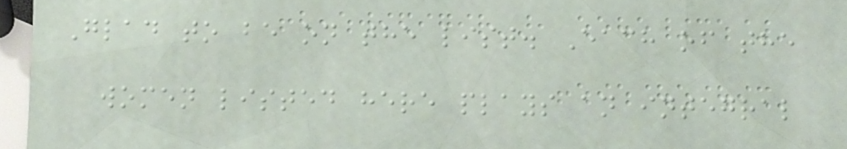Glad to be on the list. Each of the
women listed here plays an integral
